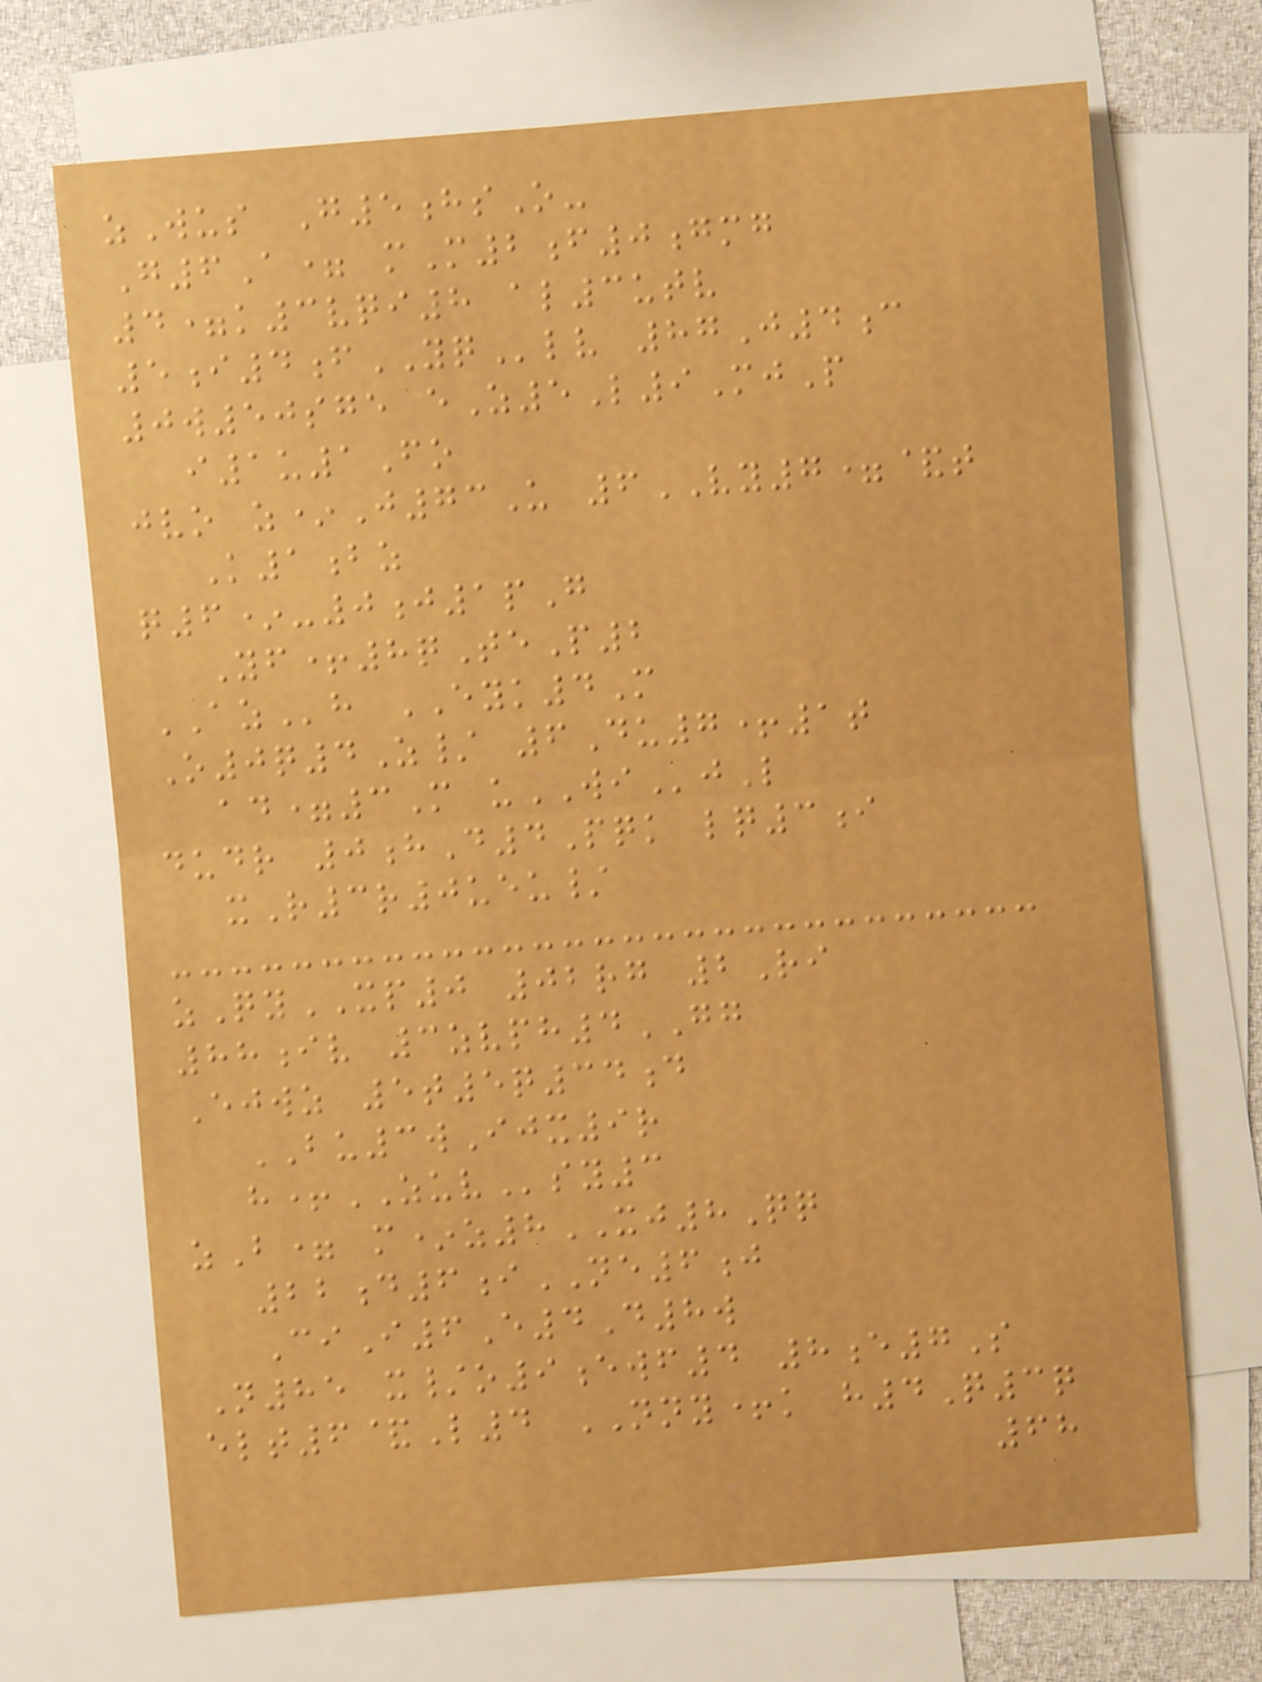zWus G5hsO-
G6A= mM2f0gmg
4=k3vqi8 al3utv
5i4fYQlv 87J4c
0w50sge eZ5L9MjP
i1u1Fo
jvo z*J73U 6VY7=&t
K1bz
q6*-0j1pG
Yf+8qTeP2
AZh EYK4M
O0q4Z/ 6Du7+1t
ad=3M uWIjL
dudr 0hD4Pqk lq3i
xR3r0ueu/
zQyXP0 02rg 2Ri
88iv 3zvph4GG
Ejwz 5t5q34d
BU3wIjx9r
h+ZUVsy3
zB= m*z8XJ8Qq
22d6iNE6j
CiI6E4D8w
N85 x/o9ewf4 8e7S
elt6&L4 NNY+k h4Q3q
68
